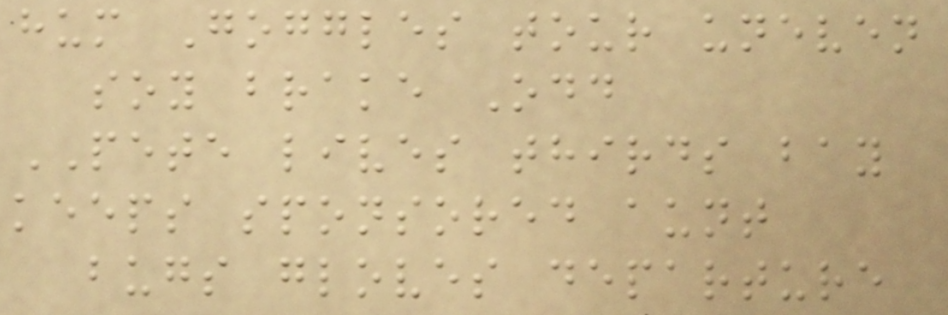hum Goggles tour uneven
soy brake Odd
PETE lives thirds bay
keeps sponsored aunt
bugs gloves departure
